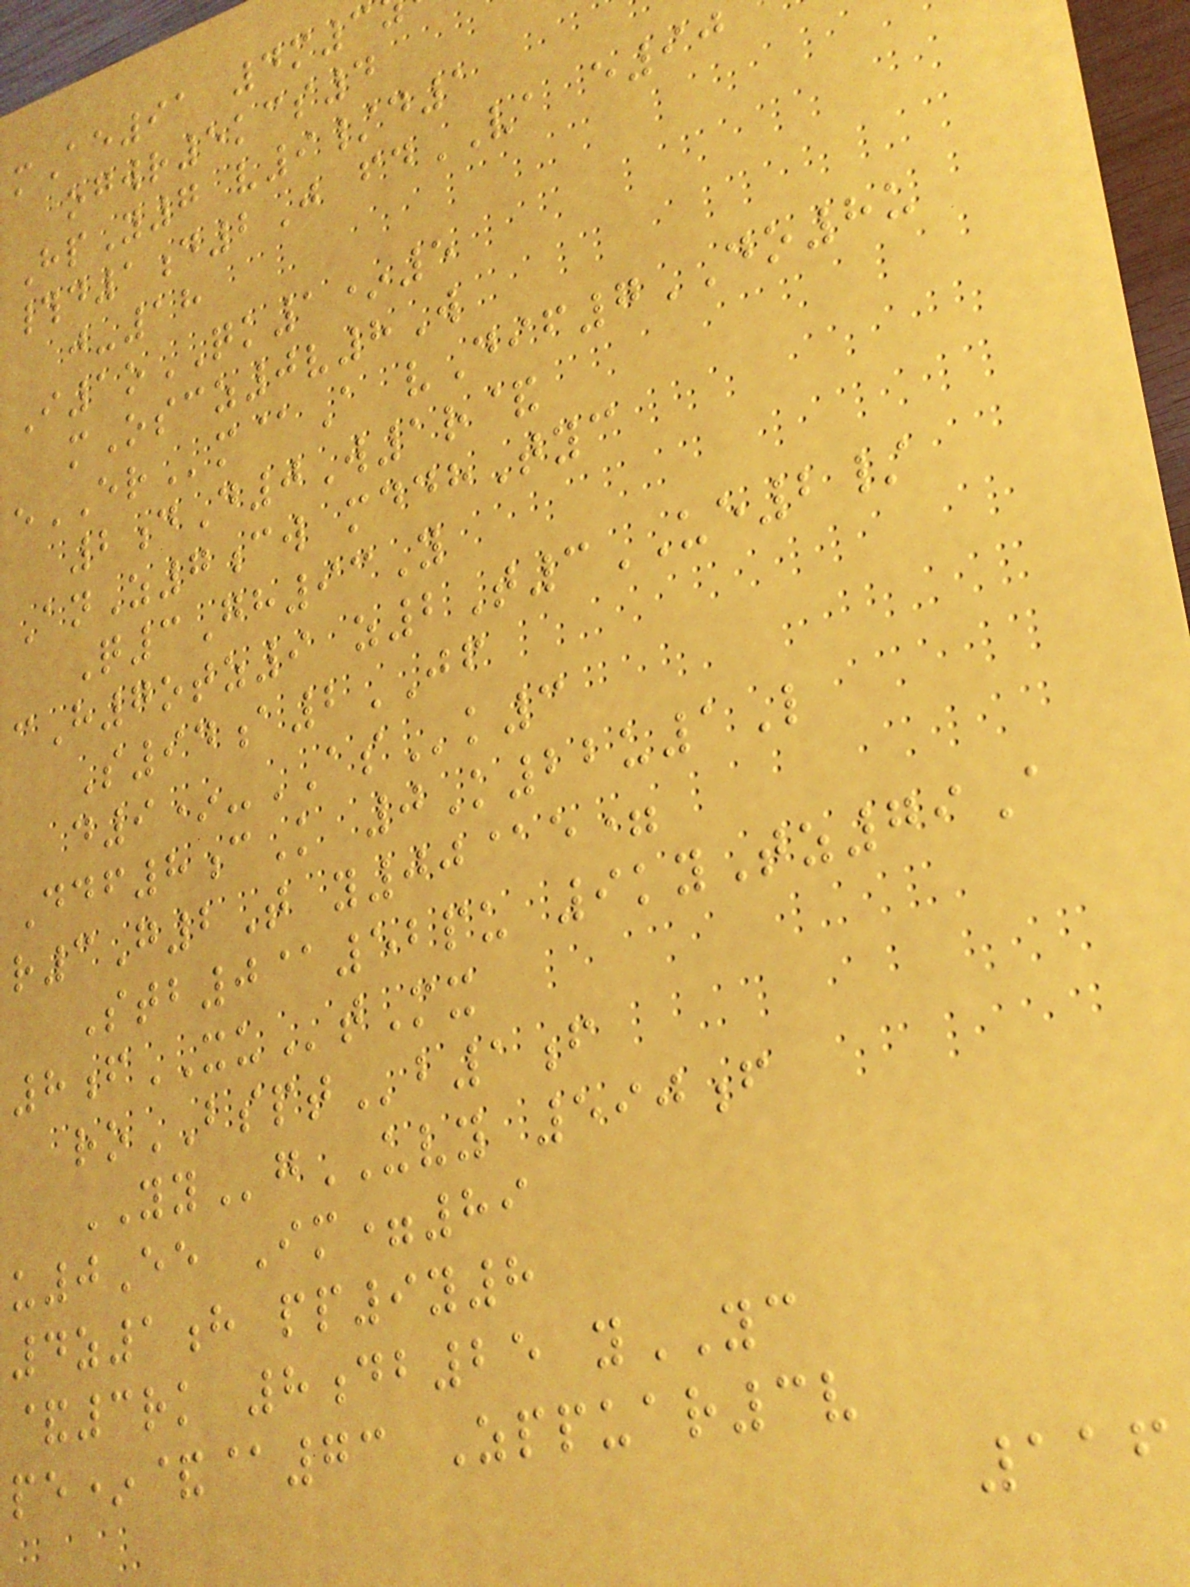mAe91 4m3
ogwr5kcs4
HpY7 v9/d1
#d1d2J fdVA e90
j-18
I1oQK1*5
mOscz0v8W
eERm@A vDif7DO8u
2dD0W1r&
AnZ7cw mddhTyc
Q3Gh93Y
cH7otz9 z2T3UE2/
S94a2JF
d9*-ASk3
Ddf8cK 0K22u1L
r3G2T y00@e=
Stb0@52pu 9kyTz79A
8fXUtMx
roBSPTb1f
YYgUVY 590f
u0Ee Im=89
4z1h pp9y8
&3rk 8db25 yYC
pe*&@73 Zppuar3v
116
